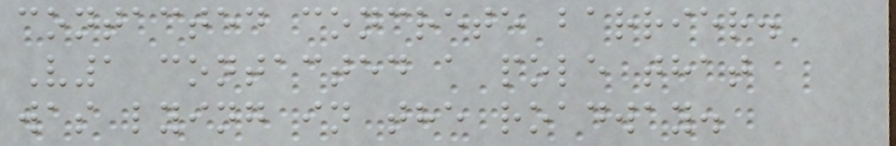contacted concrete barrier.
V1 contacted a pole that
was lying in the roadway.
